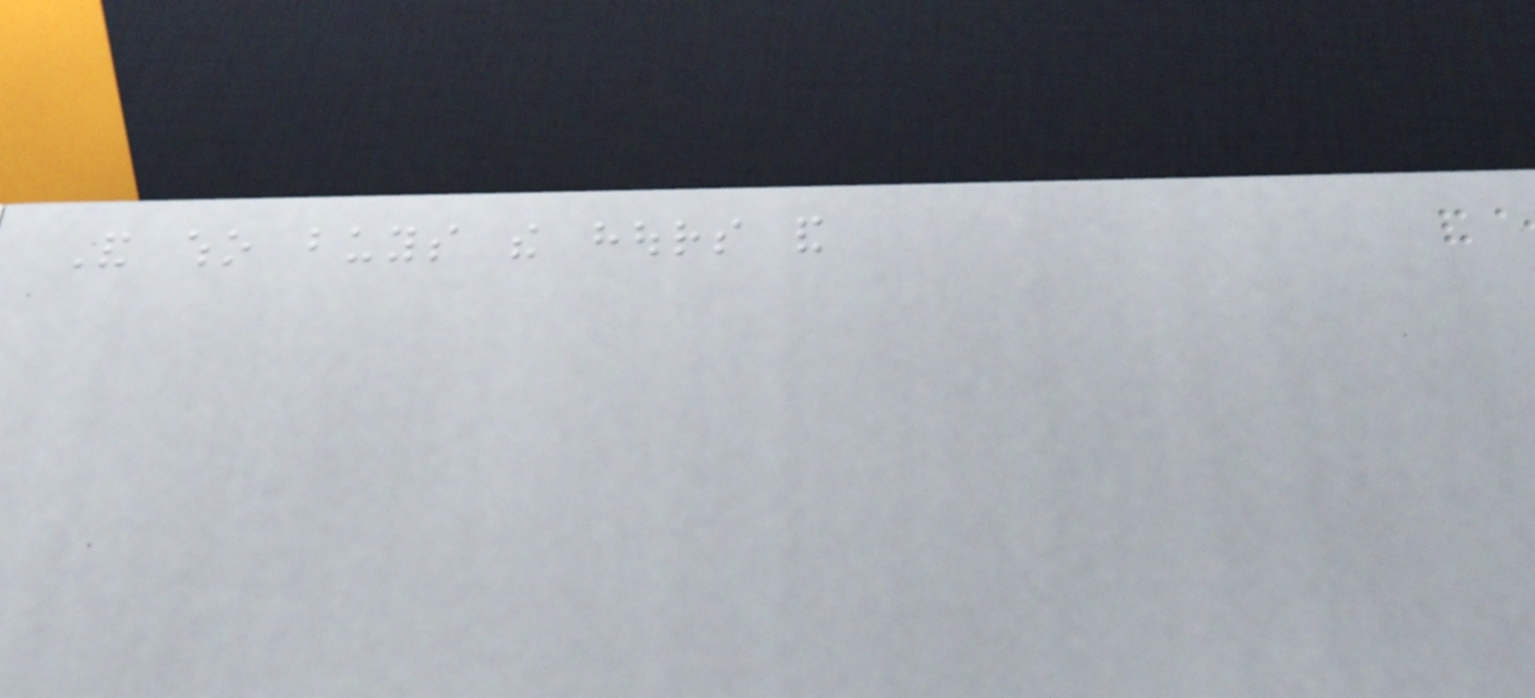And who buys the hours and
